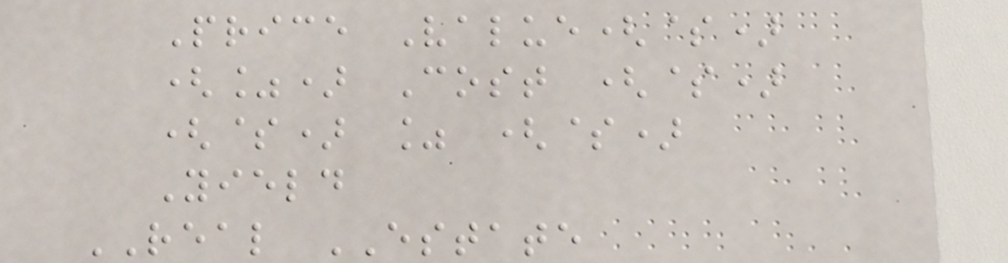Price Value($)
(%) Cost ($)
($) % ($)
Yield
REAL ESTATE
